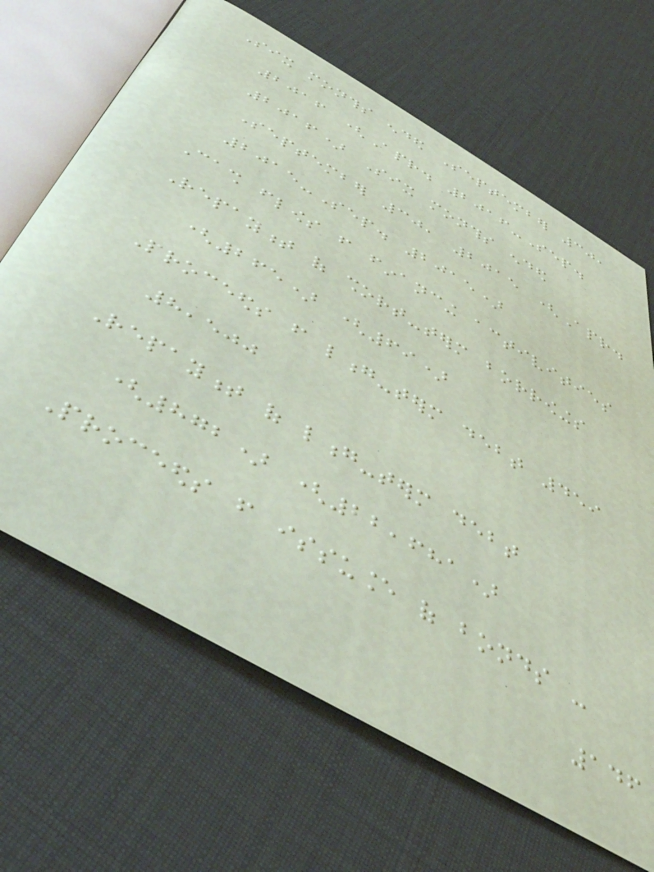Six months ended September 30,
2016 (Apr. 2016-Sep.
2016) Six months ended
September 30, 2015 (Apr.
2015-Sep. 2015)
Cash flows from financing activities
Repayment of short-term borrowings
(265) (69)
Proceeds from long-term debt 459
8,500
Repayment of long-term debt
(872) (22,681)
Proceeds from issuance of bonds -
146
